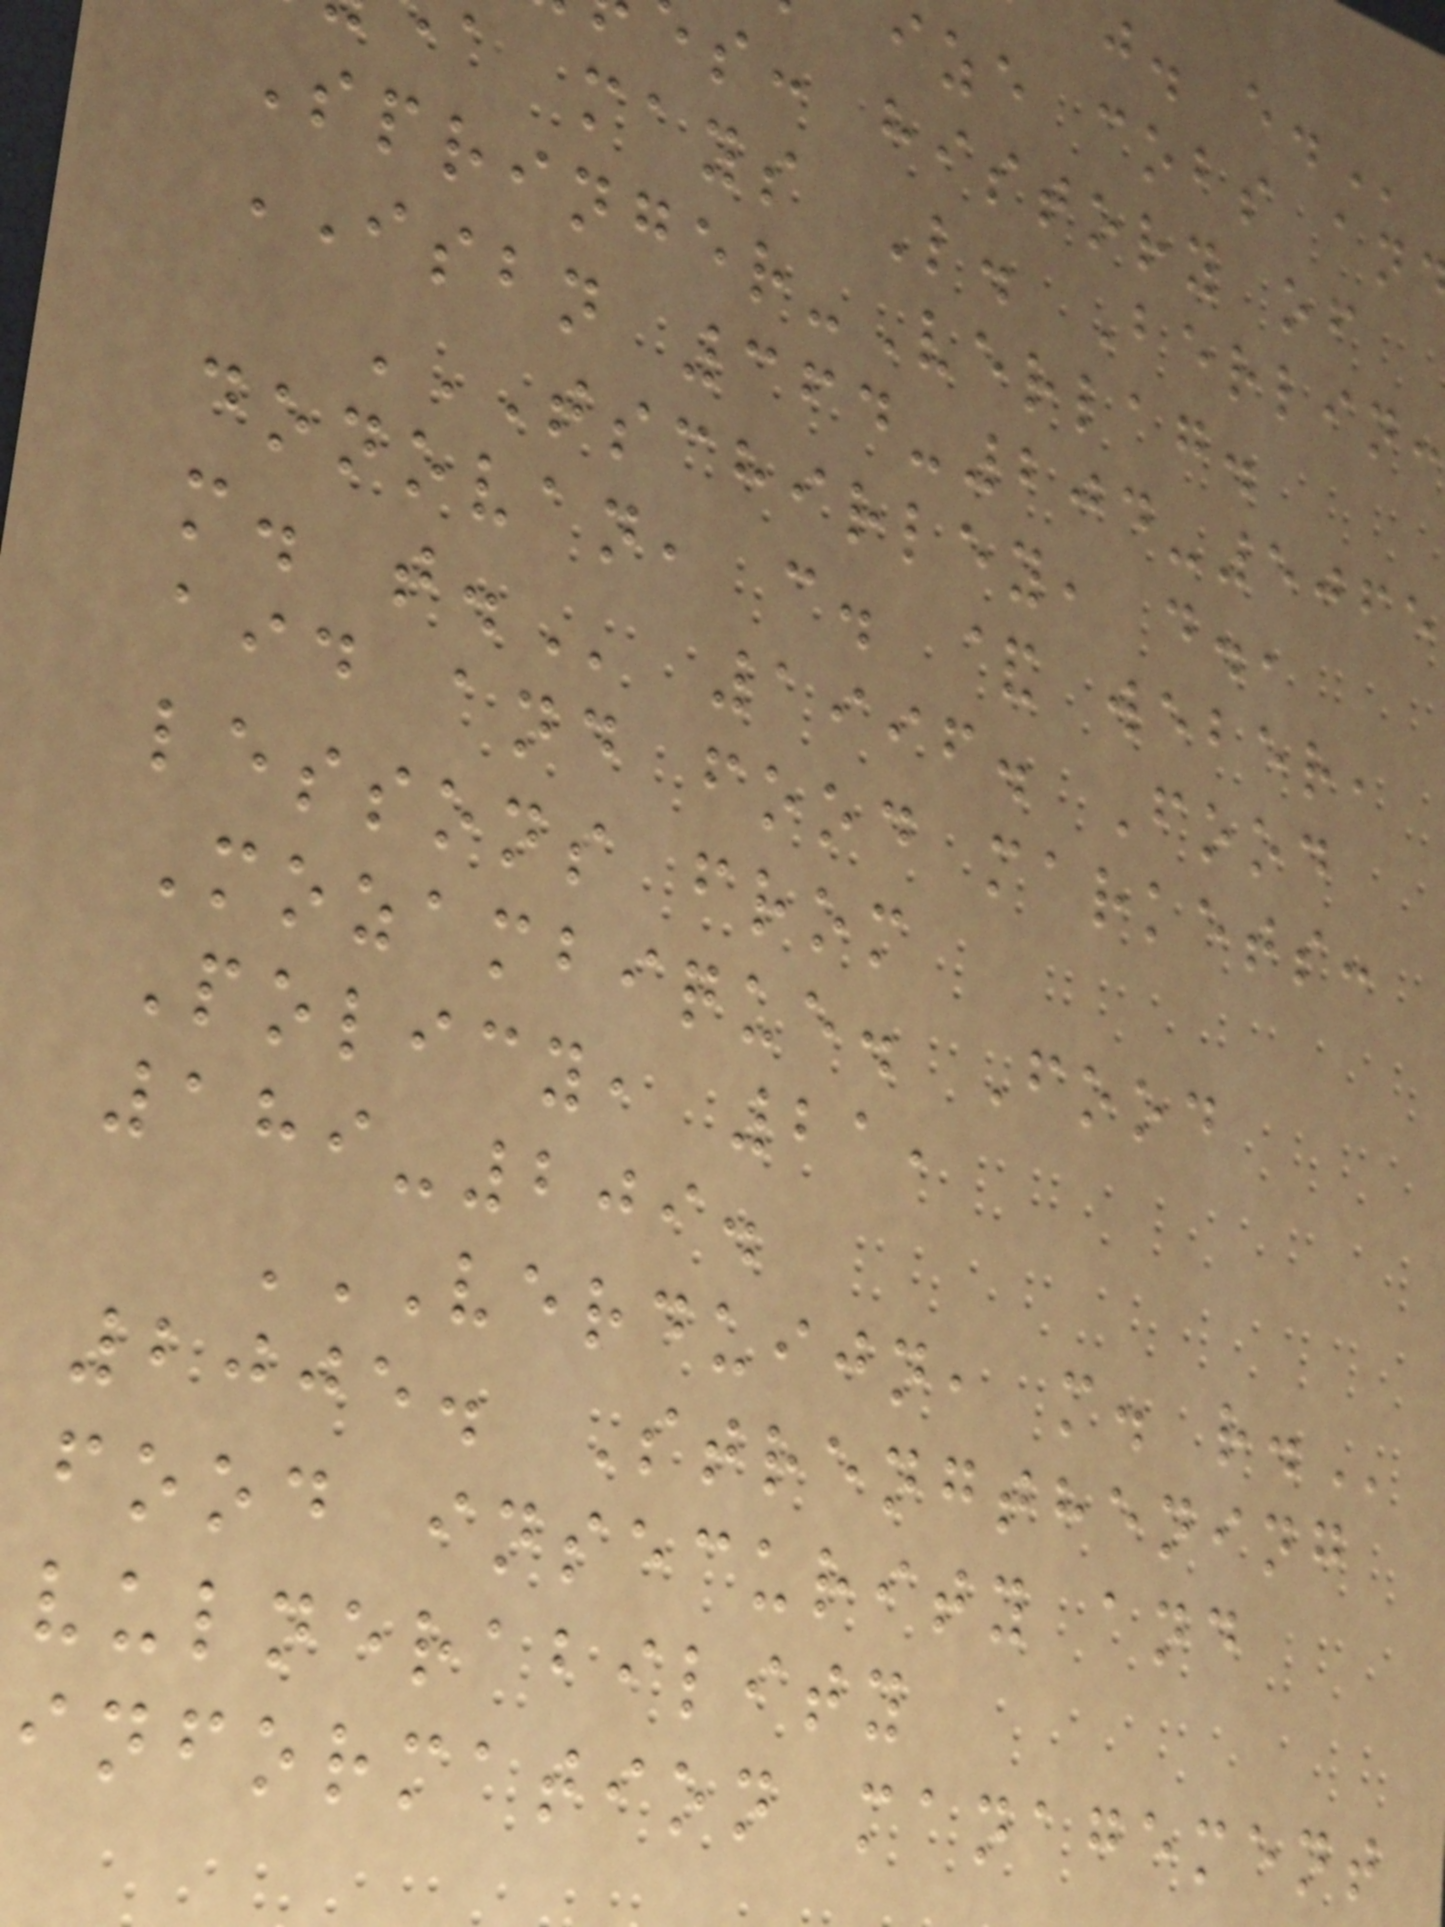ize cobs an
s: history of
a mays L. Berlin:
Springer-Verlag.
ISBN 364-204-5065
TSCHIRLEY, D.,
donovan, c. & weber,
aid and food markets:
lessons from
Mozambique. Food
Policy, 21,
189-209.
VERDUIJN, M. R.
2005. Strengthening
food insecurity and
vulnerability
information management
